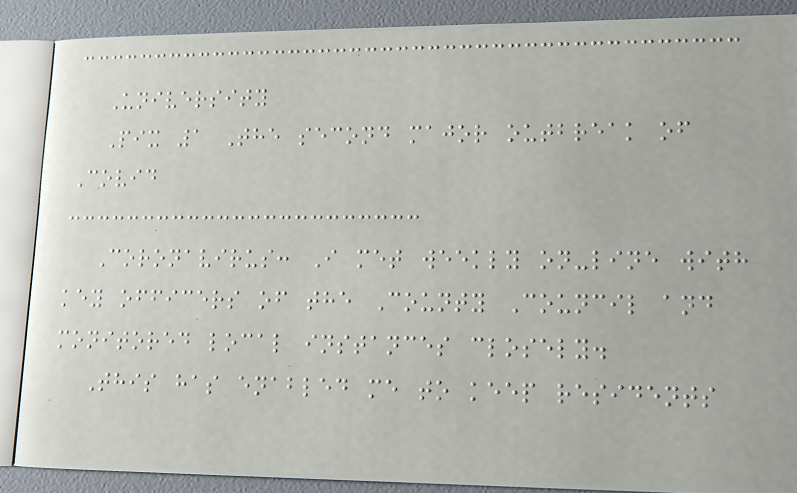University
Pix 1 The second major outbreak of
Covid
Coronavirus: I met weekly on-line with
key officers of the County Council and
monitored local instances closely.
This has enabled me to keep residents
